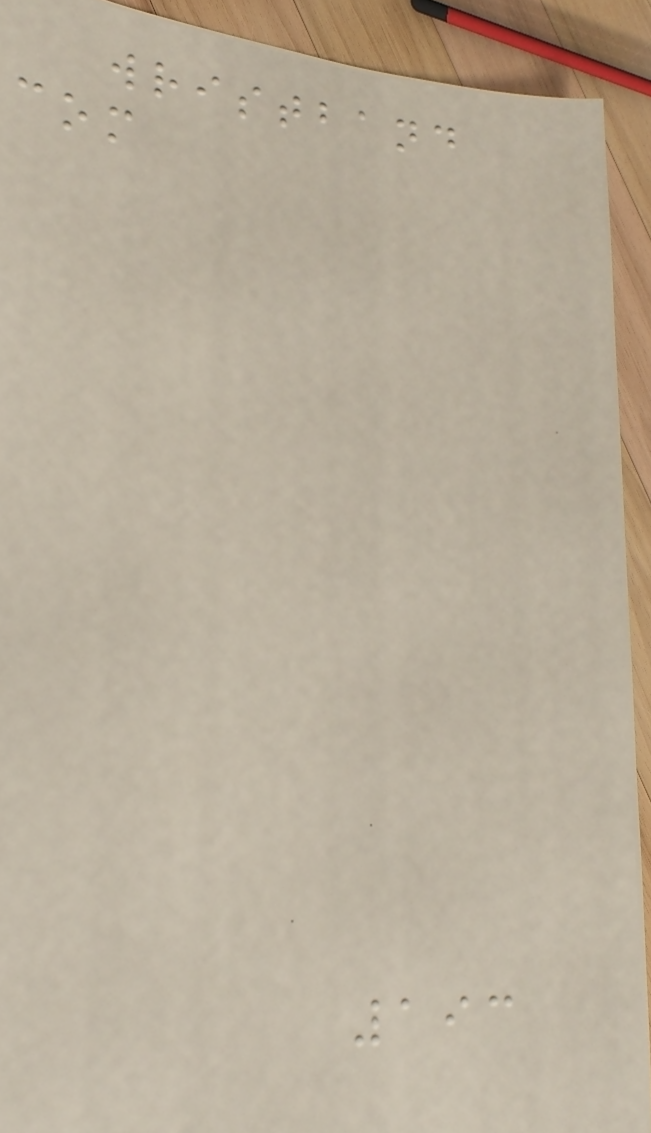wristband
com
193
